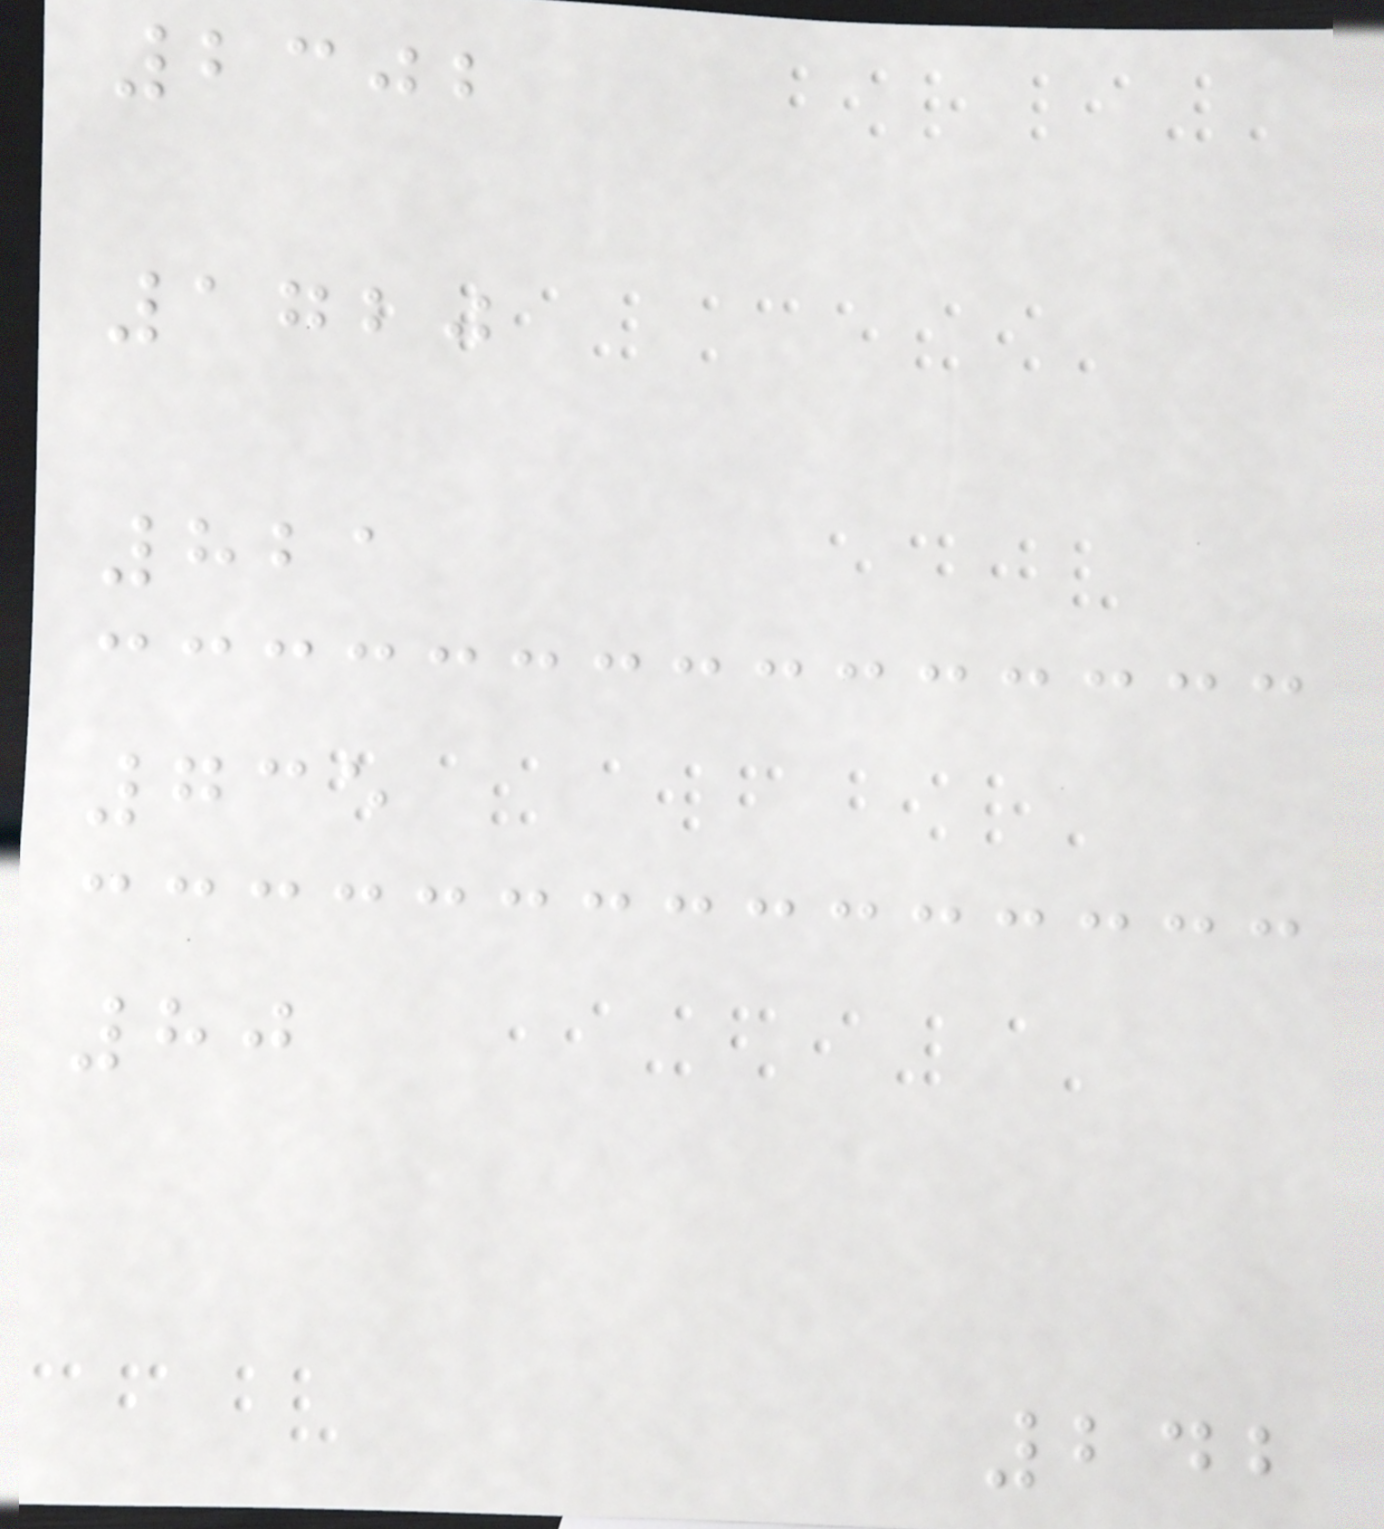2302
1720
821
735
80
242
